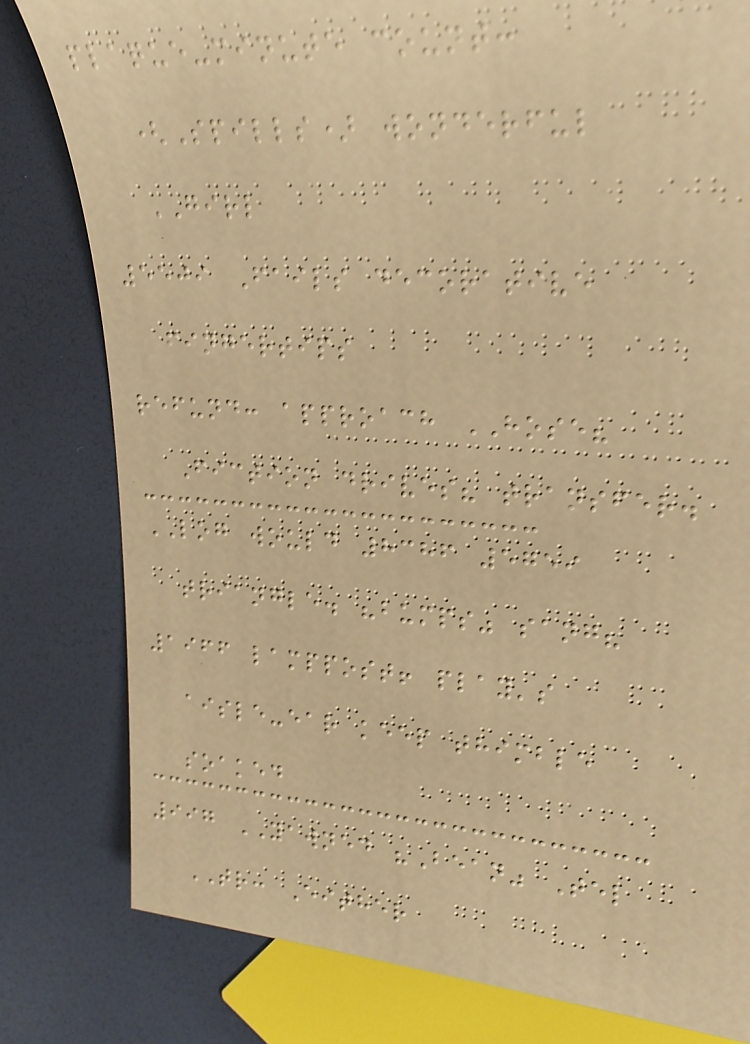plaque-minute count:
(Spills) wonderful
GIRL
5509 Fails decorative
fingertips
refund: approach HOSE?
Fiction drives? transfer.
LOG would 8386 5759
triangle. "bumps" sang?
1966 lamppost! play's
aisle-ear keep thimble
soaked
997 YAWNED "Bean" Tel
TR: Either
